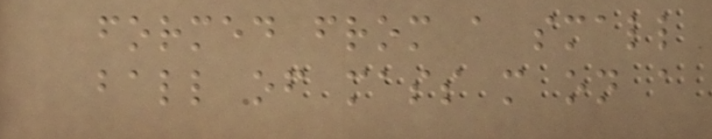formed from a small
ball of mass m on a
